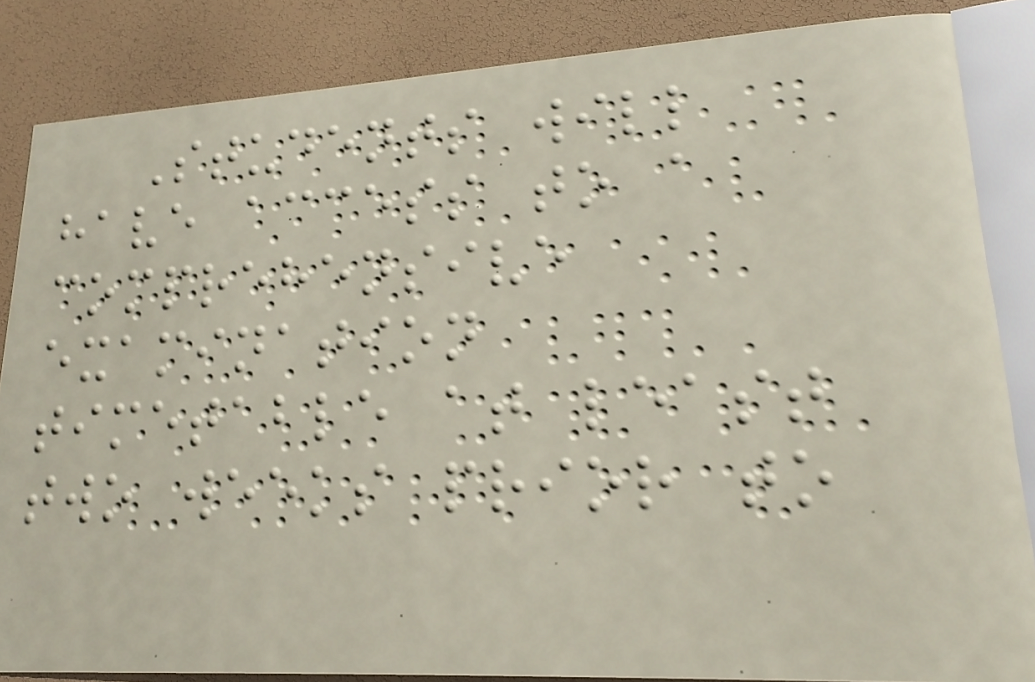Students will
have access to a
comprehensive
examination
timetable at least
two weeks prior to
